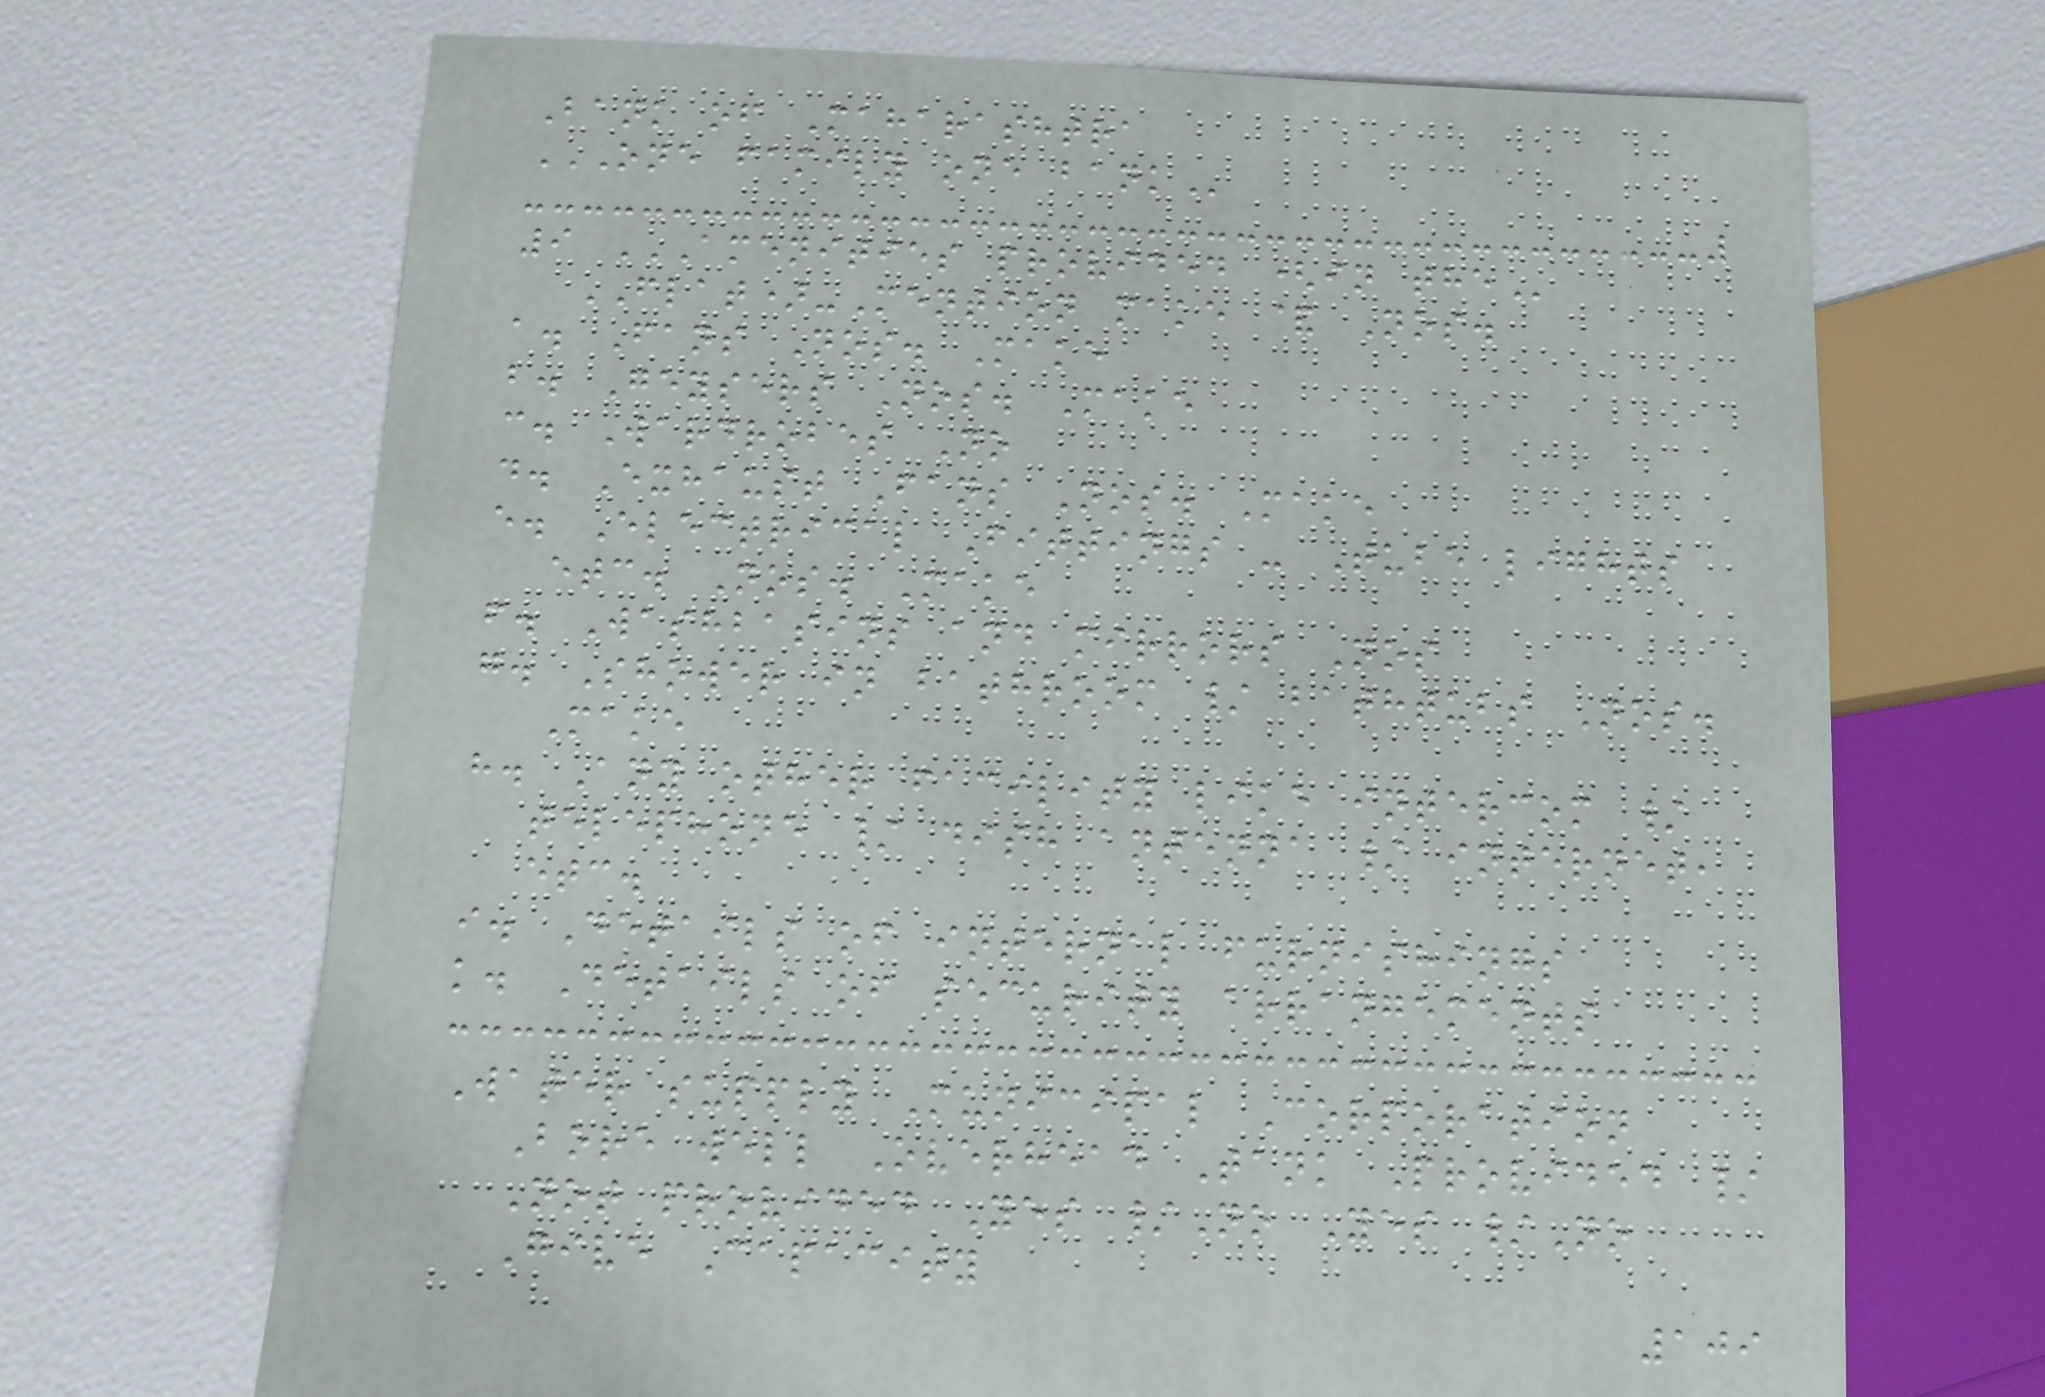Bank of Maharashtra
ONE FAMILY ONE BANK
9 AMENITIES PROVIDED (IN THE
FLAT)-Mention make & Nos.
a. Fans Nos. Make
b. Geysers Nos. Make
c. Wardrobes No
d. Exhaust Fans Nos. Make
e. Electrical Fittings - Tube lights
etc. Nos. Make
f. Washbasins and mirrors Nos
g. Shower in bathroom / bathtubs Nos.
Make
h. Any other facility like intercom /
telephone / dish antenna / internet,
etc.
i. Details of internal furnishings
k. Details of security arrangements
Water supply Municipal Corporation
Bore well Overhead Tank Provided /
Not provided Yes /No Yes /No
Give Capacity
109
